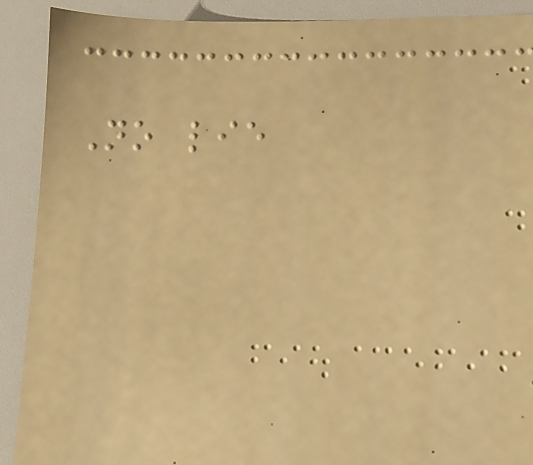No lie
